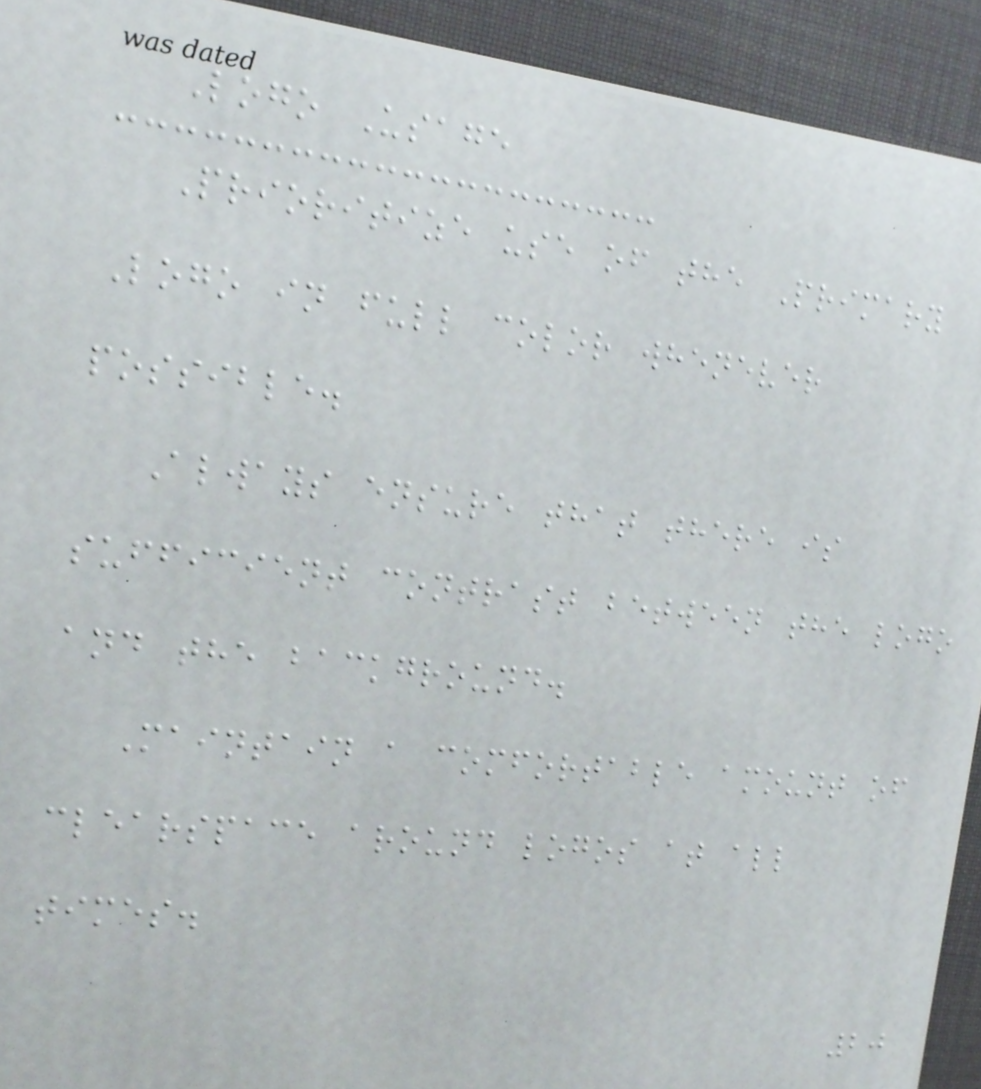Logo Usage
Prioritize use of the Primary
Logo in full color whenever
possible.
Always ensure that there is
sufficient contrast between the logo
and the background.
Maintain a comfortable amount of
clearspace around logos at all
times.
20
